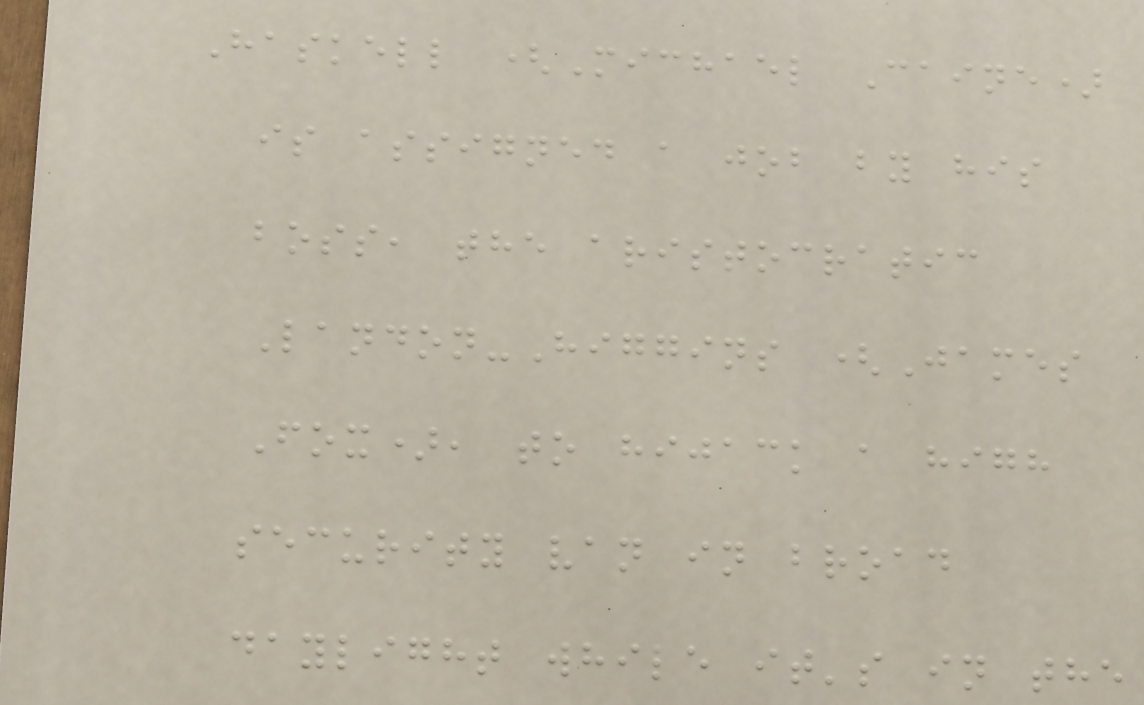Haskell (Michael Caine)
is assigned a job by his
boss, the aristocratic
Landon-Higgins (James
Fox), to hijack a high
security van in broad
daylight while it's in the
